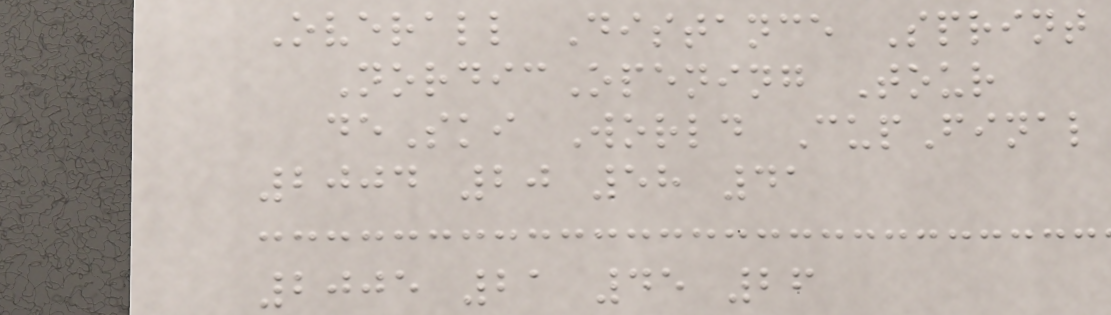Overall Distance Sprint
NordicOpening Tour
deSki World CupFinal
2004 20 58 41
2005 21 45 26
